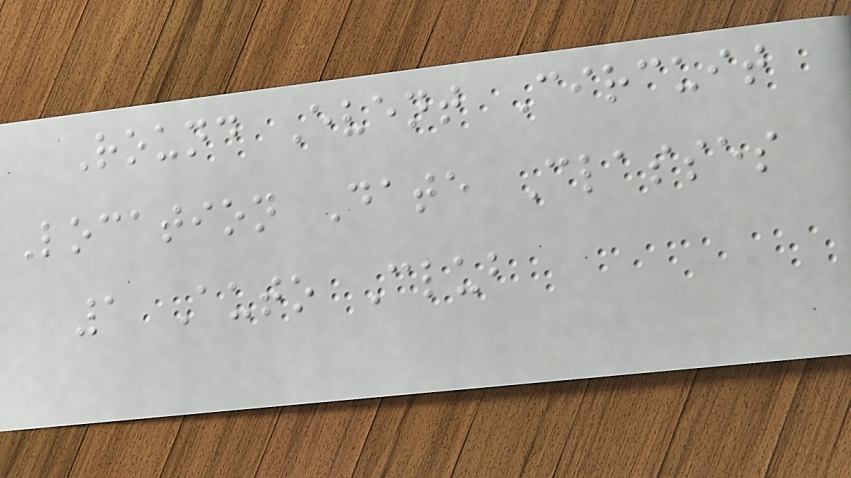Round Event Circuit
Location Date Classes
1 Auto Club
